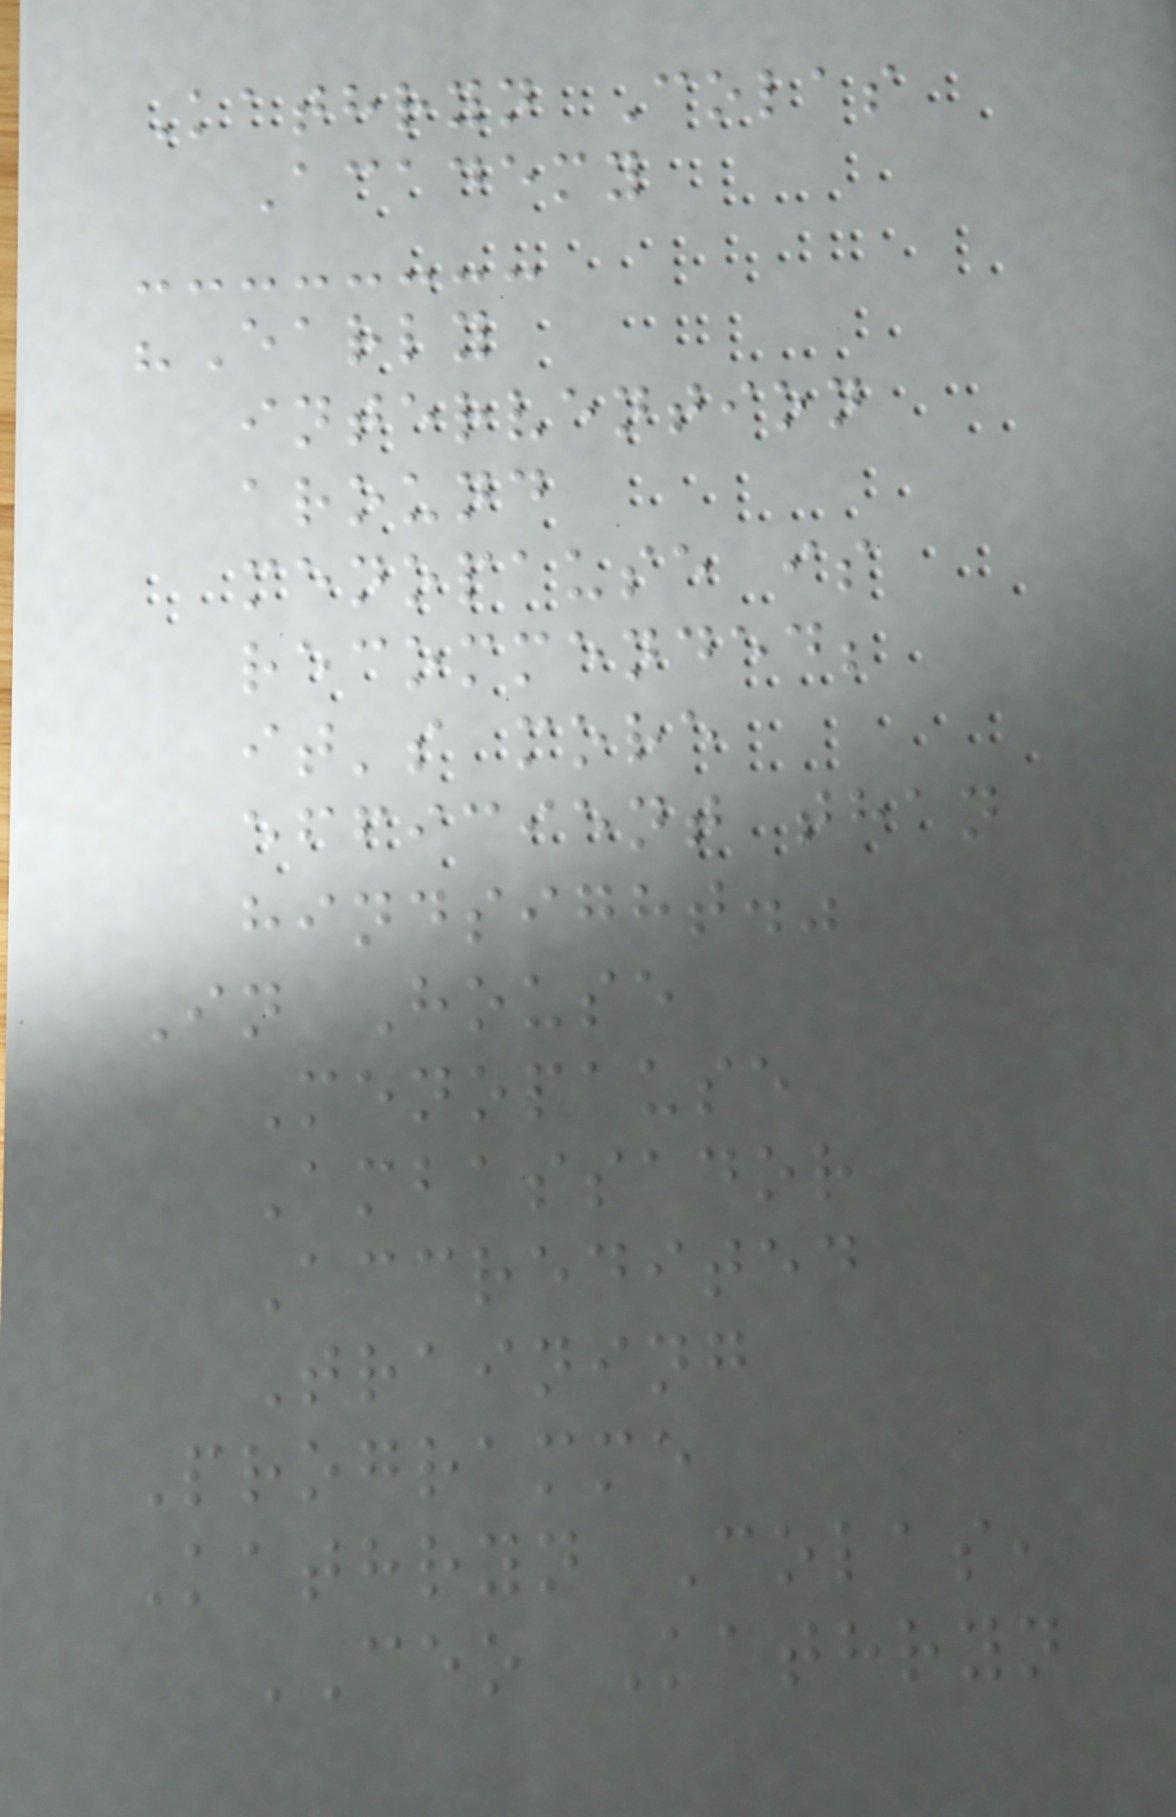Kathryn Colas
Academy
"Early
intervention
around
menopause is
recommended;
it's more
efficient than
hindsight."
In House
Menopause
Ambassador
Accredited
Training
Programme
Kathryn Colas,
CEO Kathryn
